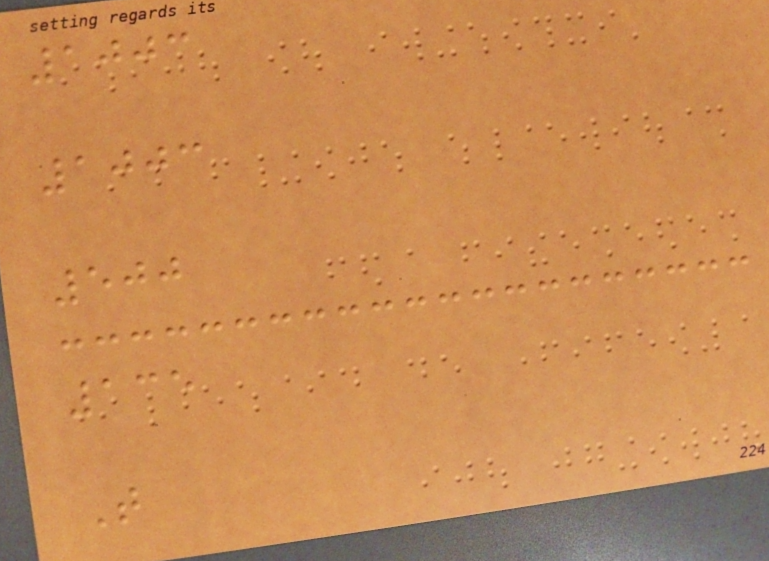1003
1003
500
135
T
